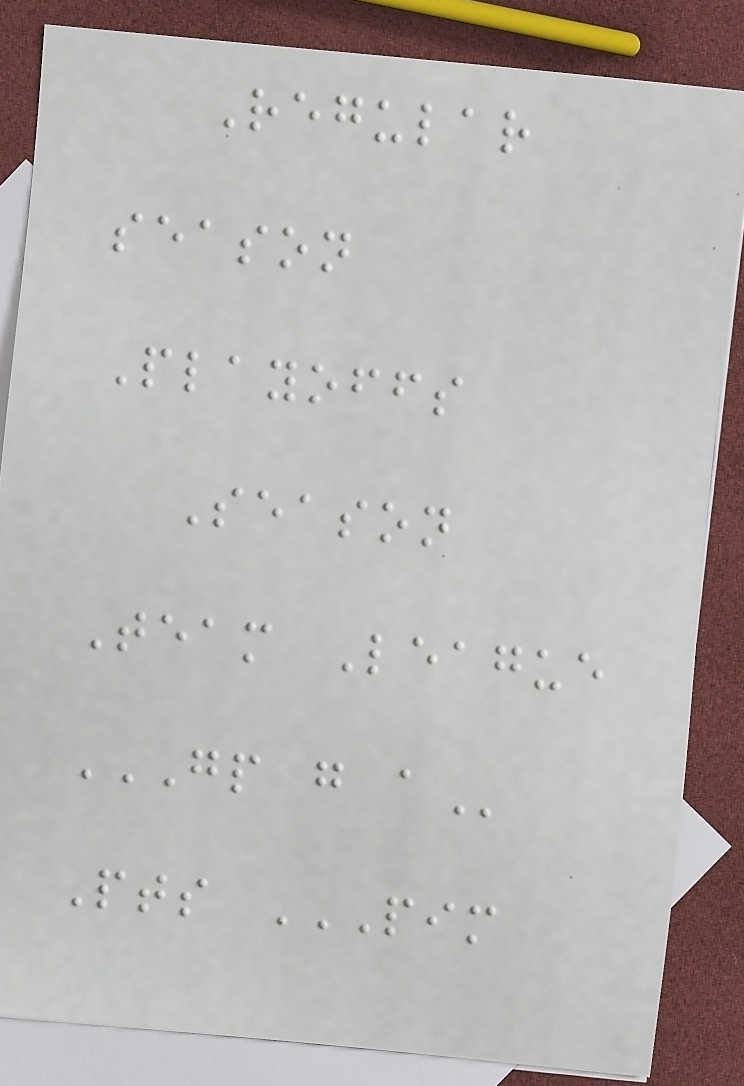Regular
season
Playoffs
Season
Team League
GP G A
Pts PIM
